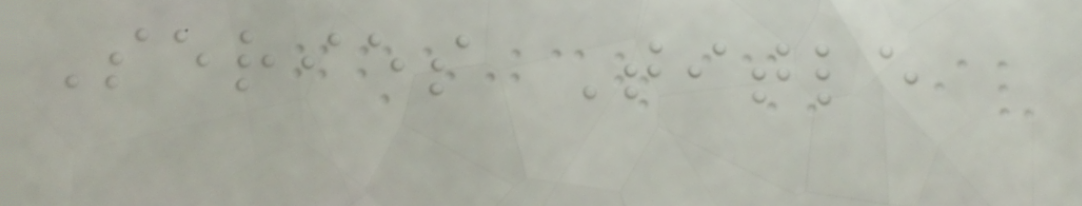Series Title
